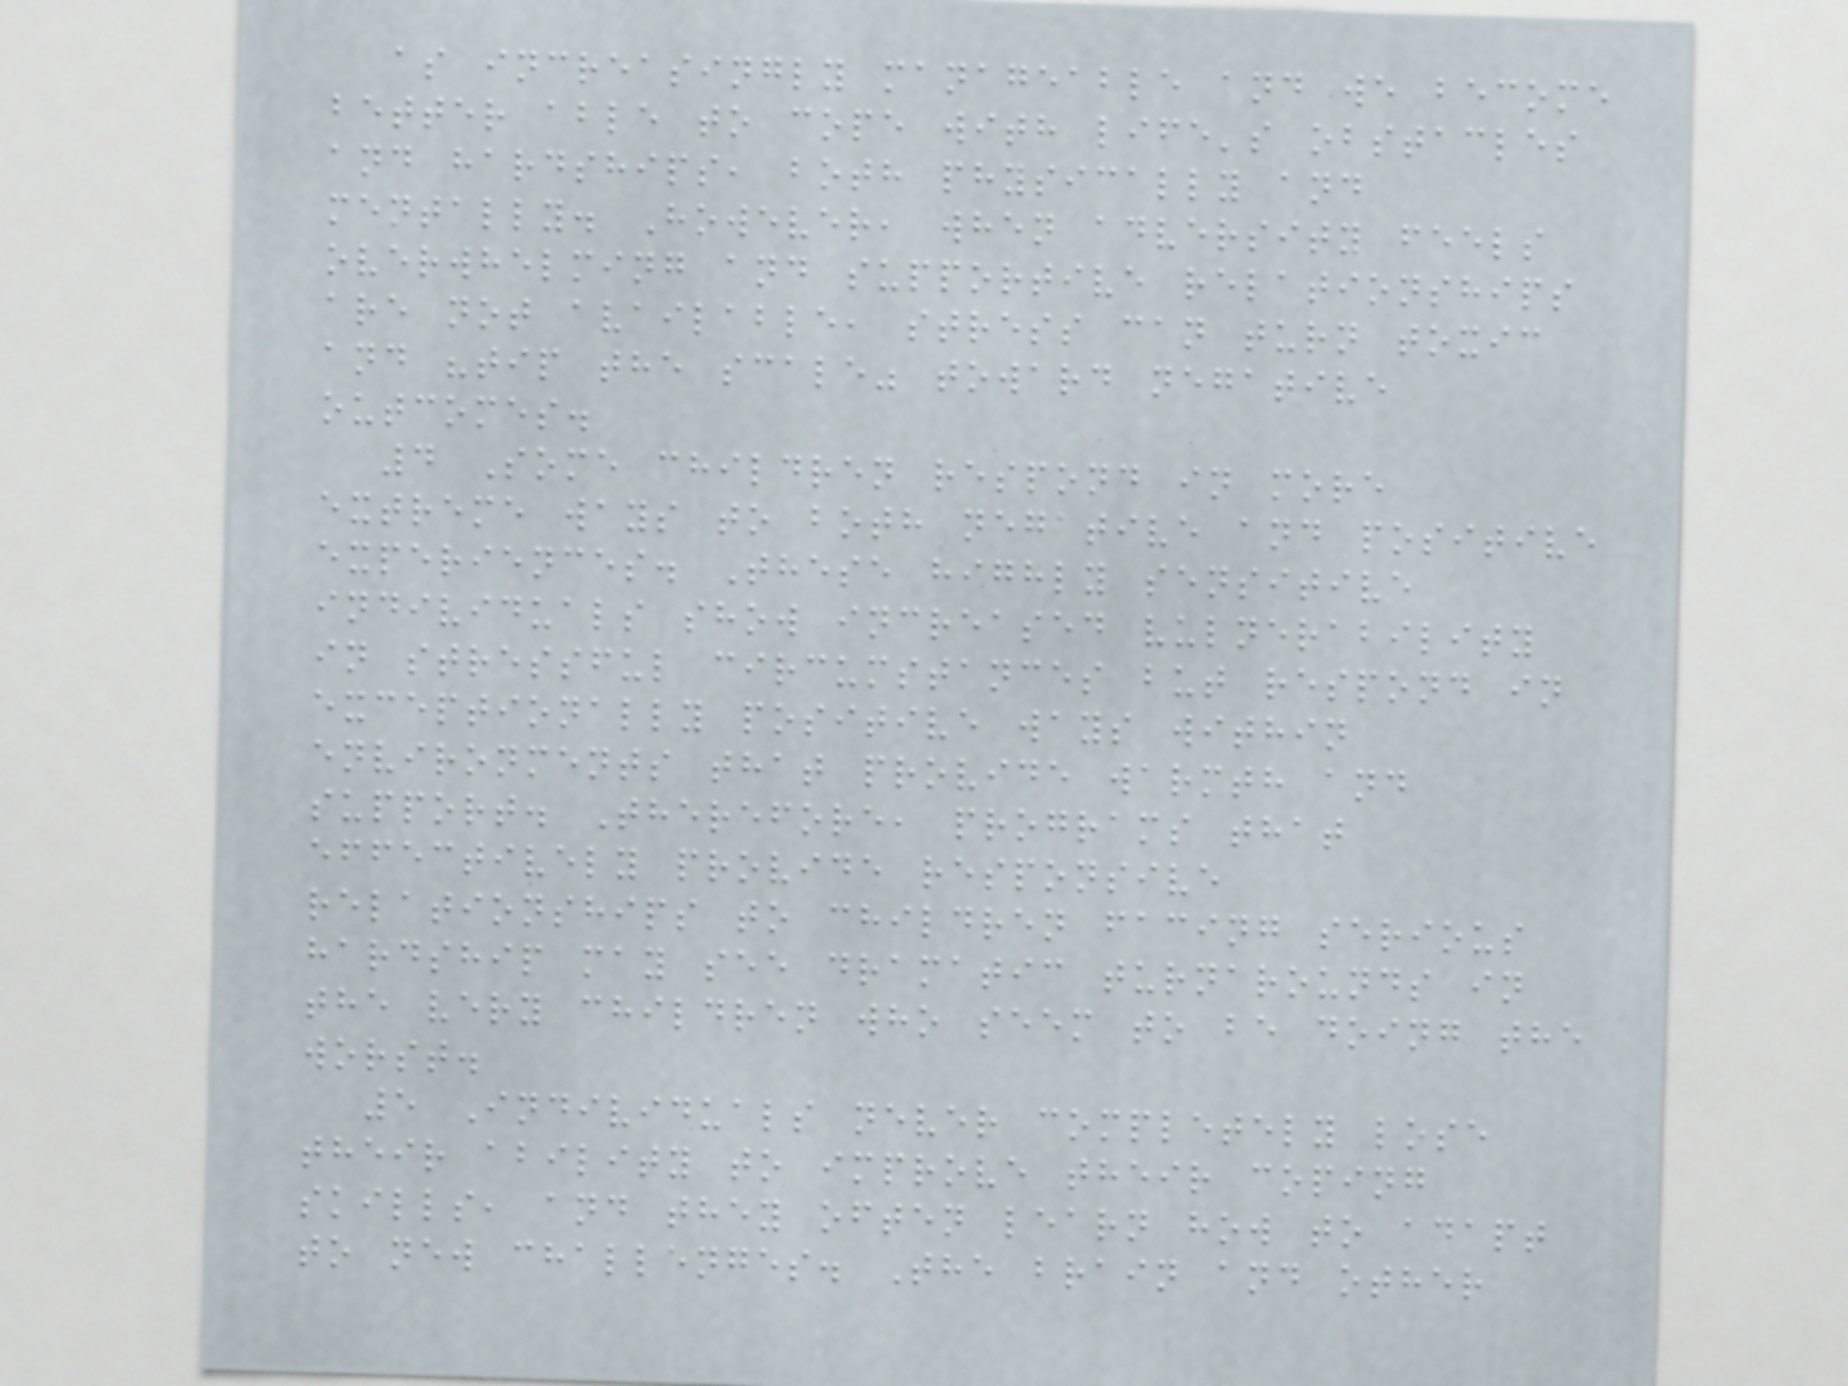as increasingly manageable and we become
better able to cope with life's obstacles
and hardships, both physically and
mentally. However, when adversity feels
overwhelming and supportive relationships
are not available, stress can turn toxic
and "tip the scale" toward negative
outcomes.
4 Some children respond in more
extreme ways to both negative and positive
experiences. These highly sensitive
individuals show increased vulnerability
in stressful circumstances but respond in
exceptionally positive ways within
environments that provide warmth and
support. Therefore, programs that
effectively provide responsive
relationships to children facing serious
hardship may see dramatic turnarounds in
the very children who seem to be doing the
worst.
5 Individuals never completely lose
their ability to improve their coping
skills, and they often learn how to adapt
to new challenges. The brain and other
